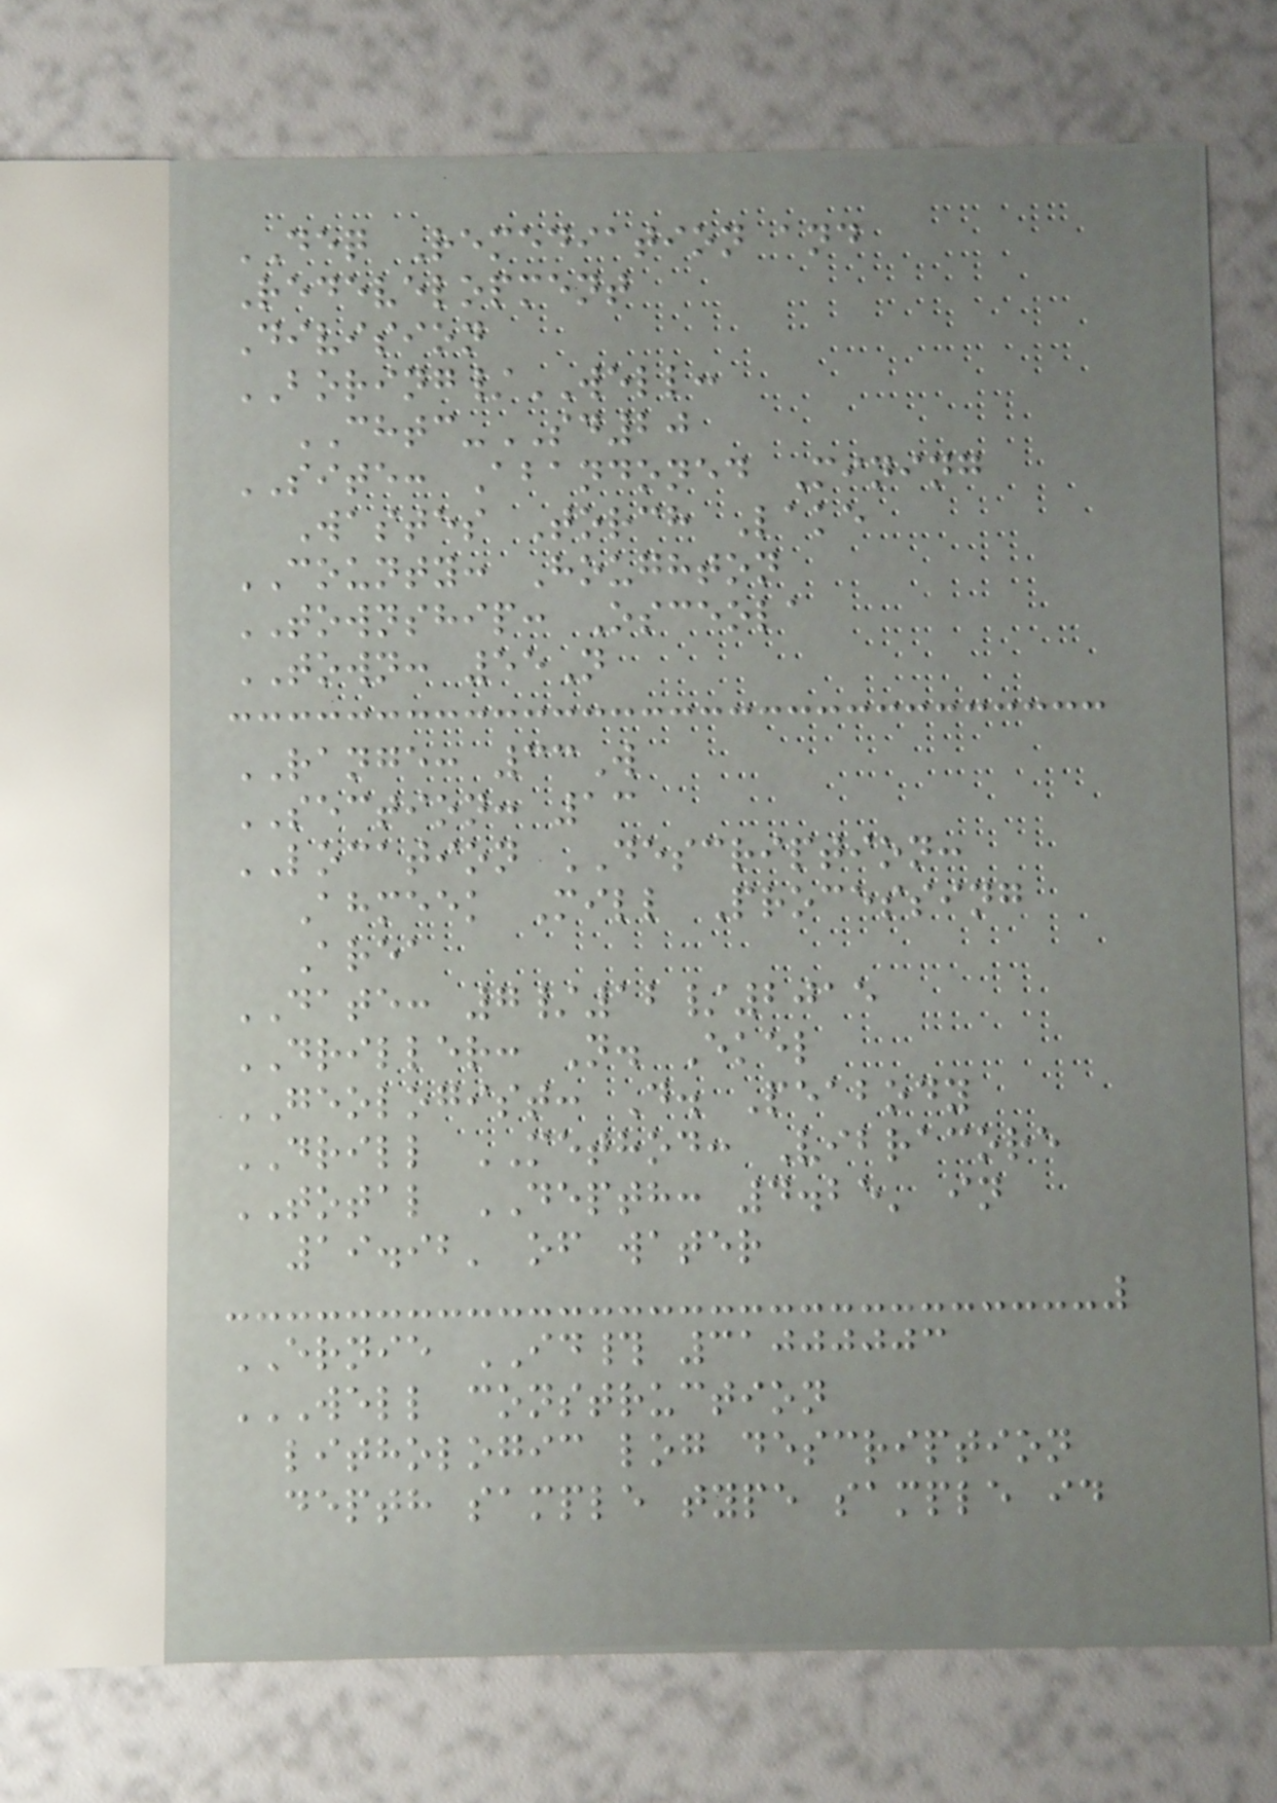DEQ Remediation and
Redevelopment
Division
BORING/WELL:
CHTC-SD20
SITE: Abandoned Mining
Wastes Torch Lake
COUNTY: Houghton
TOWNSHIP: Osceola
TOWN: 55N
RANGE: 33W
SECTION: 13
LOCATION DESCRIPTION:
Ahmeek Mill Processing
Area
DATE: 7/12/2015
DRILLER: N. Ekel
GEOLOGIST: D. Peabody
DRILL METHOD: Vibracore
TOTAL DEPTH: 4.25' in
19.92' of water
ERNIE ID# 31000003
WELL CONSTRUCTION
LITHOLOGIC LOG DESCRIPTION
DEPTH SAMPLE TYPE SAMPLE ID
